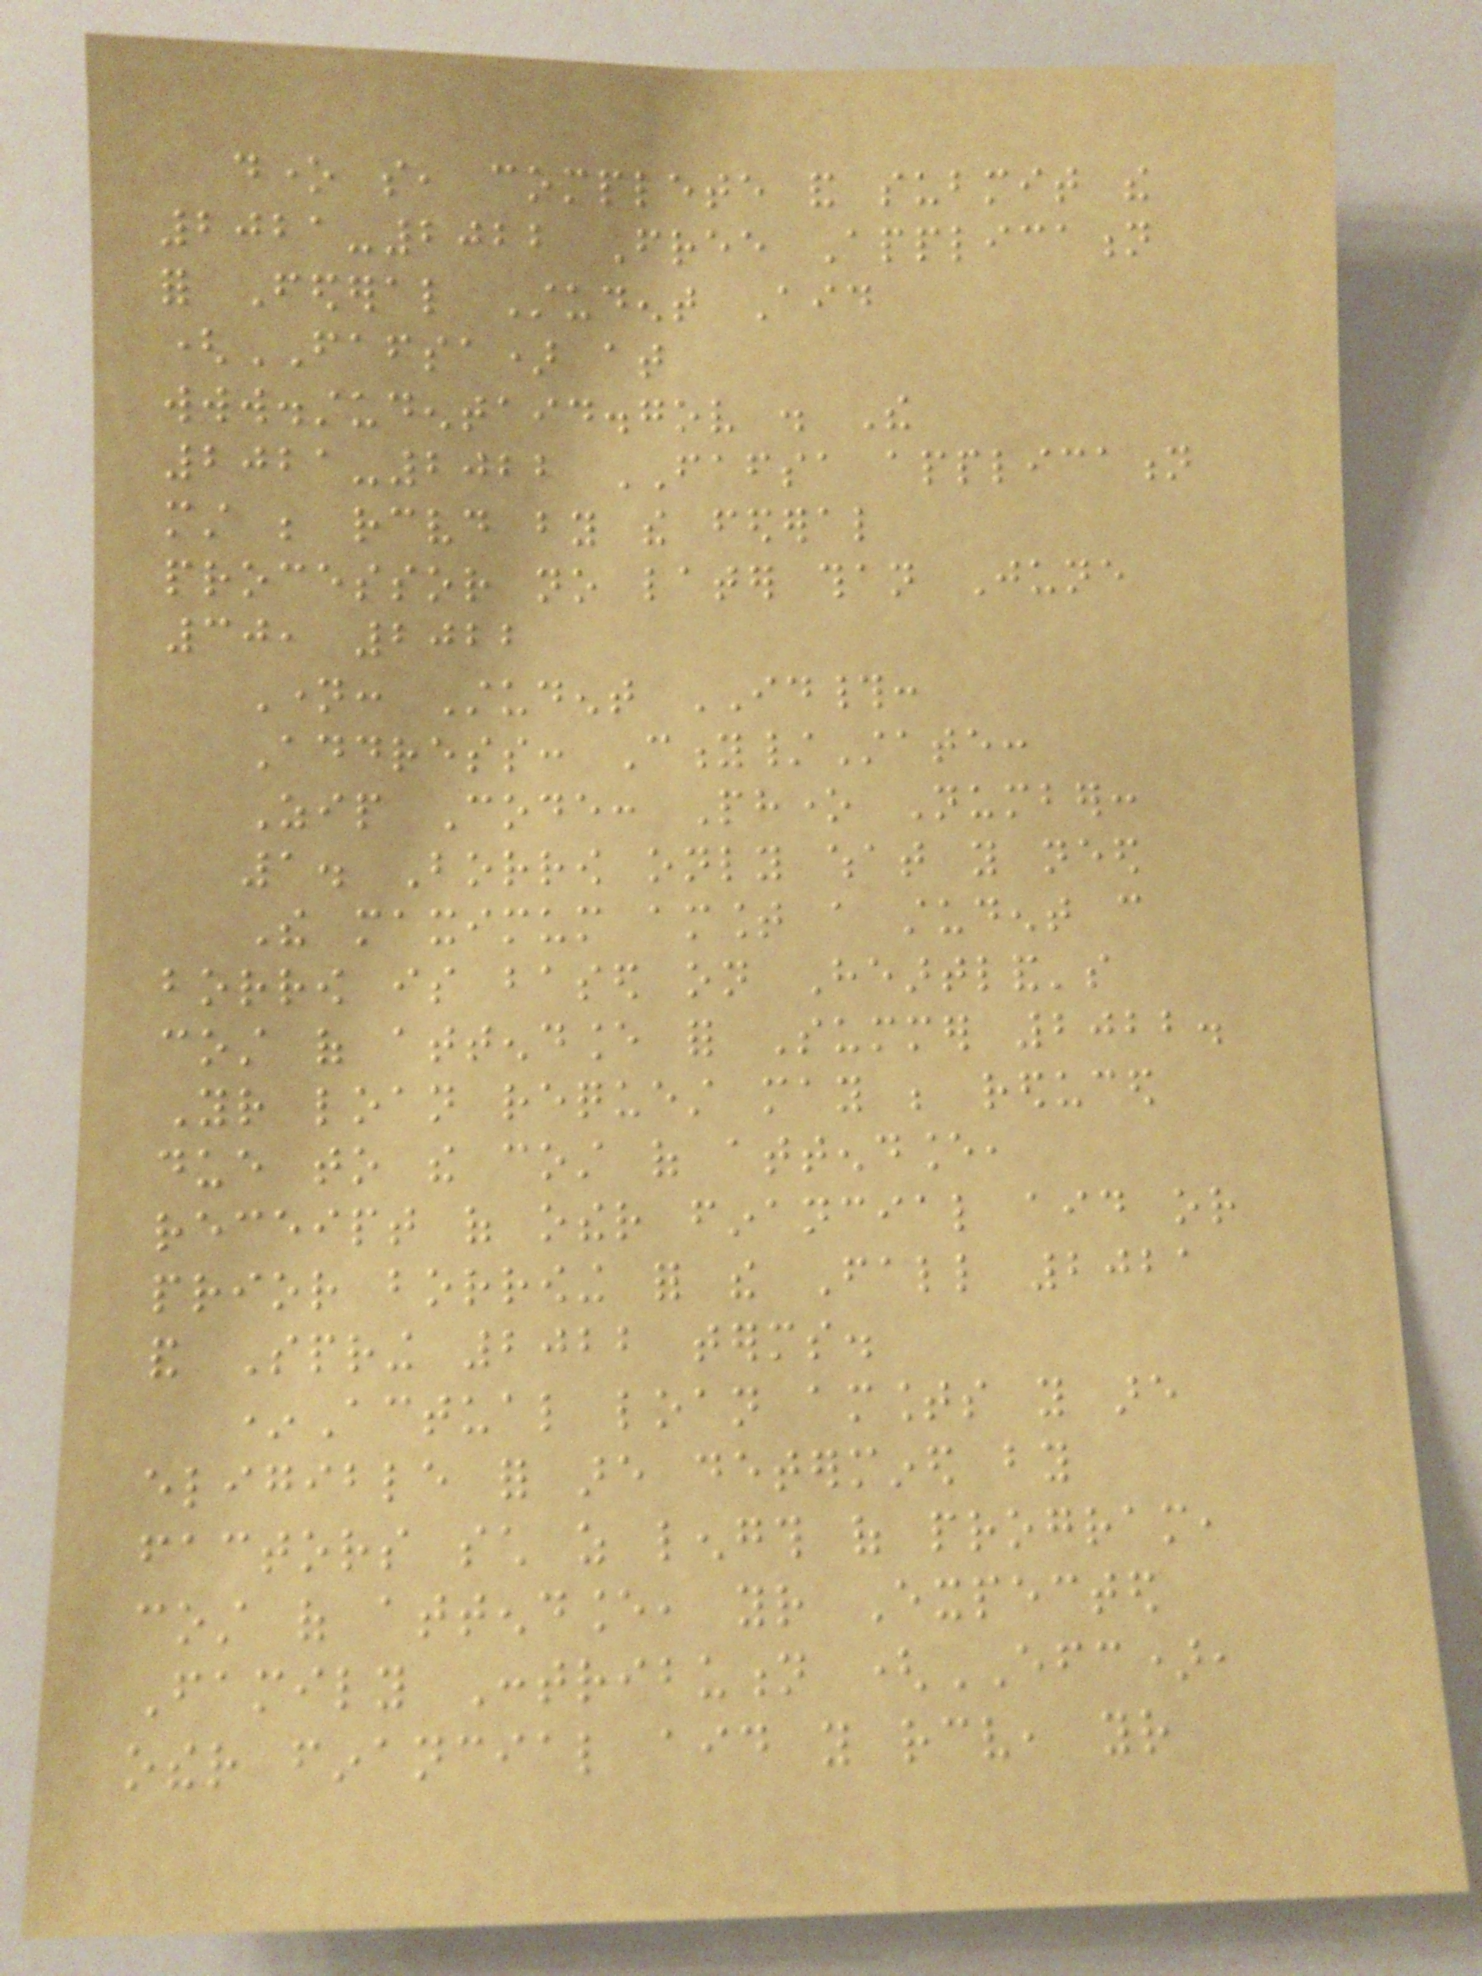done so, complete and submit the
2021-2022 Free Application
for Federal Student Aid
(FAFSA) at
www.studentaid.gov . The
2021-2022 FAFSA application
must be received by the federal
processor no later than June
30, 2022
Name: Student ID#:
Address: City/State:
Zip Code: Phone Number:
1. Borrow only what you need
The maximum amount a student can
borrow is based on Heartland's
cost of attendance for Summer 2022.
Your loan request may be reduced
due to the cost of attendance,
receipt of other financial aid or
prior borrowing for the Fall 2021
and Spring 2022 terms.
*Actual loan amounts you are
eligible for are determined by
factors such as length of program,
cost of attendance, your Expected
Family Contribution (EFC),
other financial aid you receive, your
